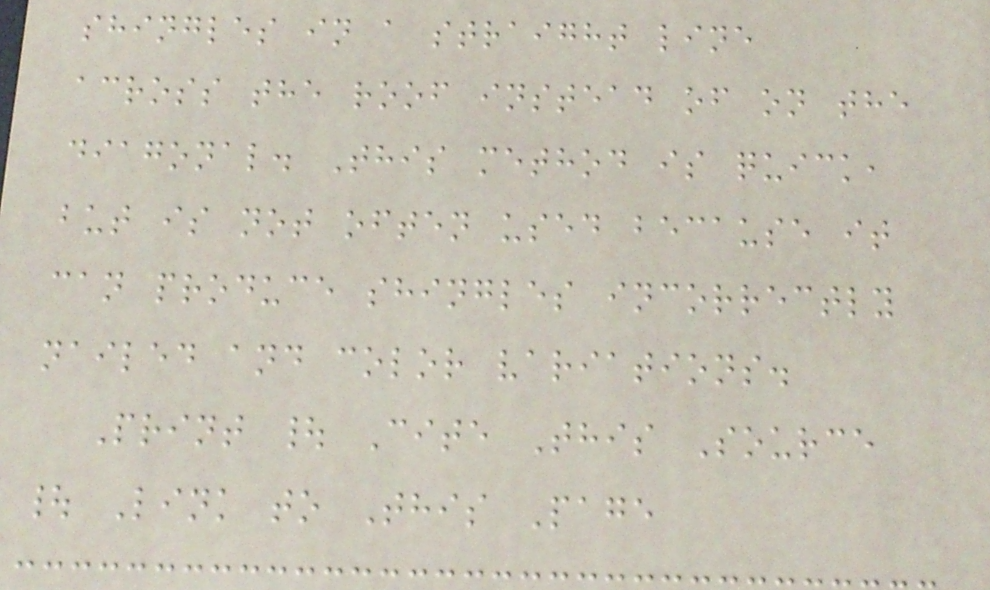shingles in a straight line
across the roof instead of on the
diagonal. This method is quick,
but is not often used because it
can produce shingles incorrectly
nailed and color variations.
Print | Cite This Source
| Link to This Page
